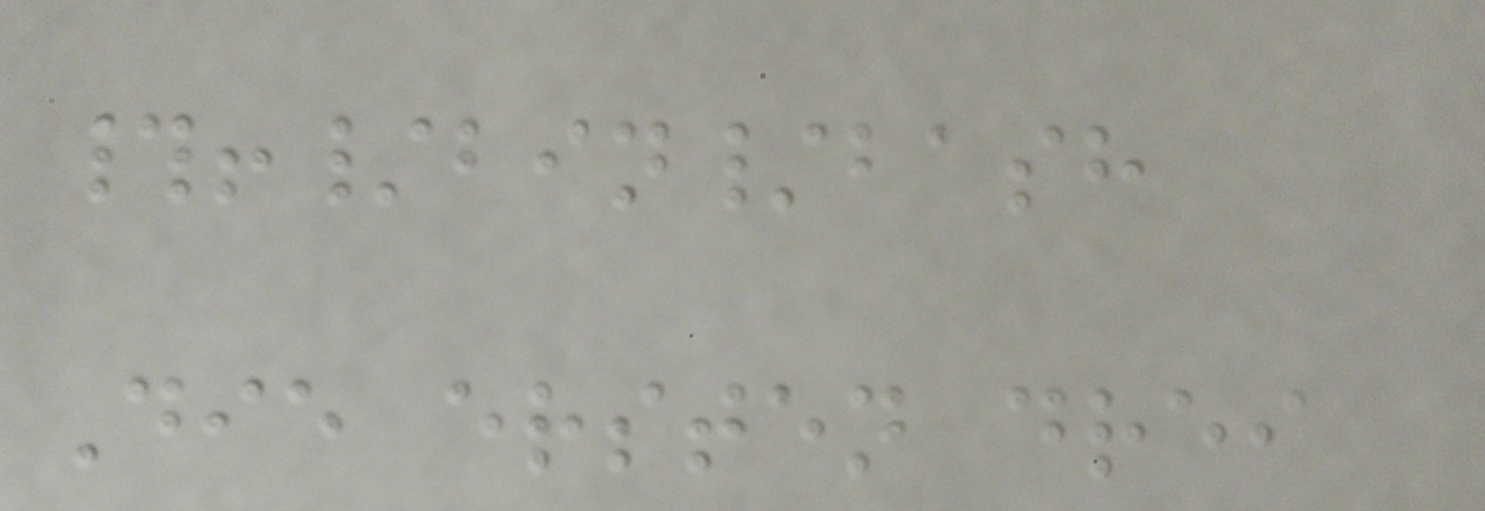#!/bin/bash
Die ersten drei
